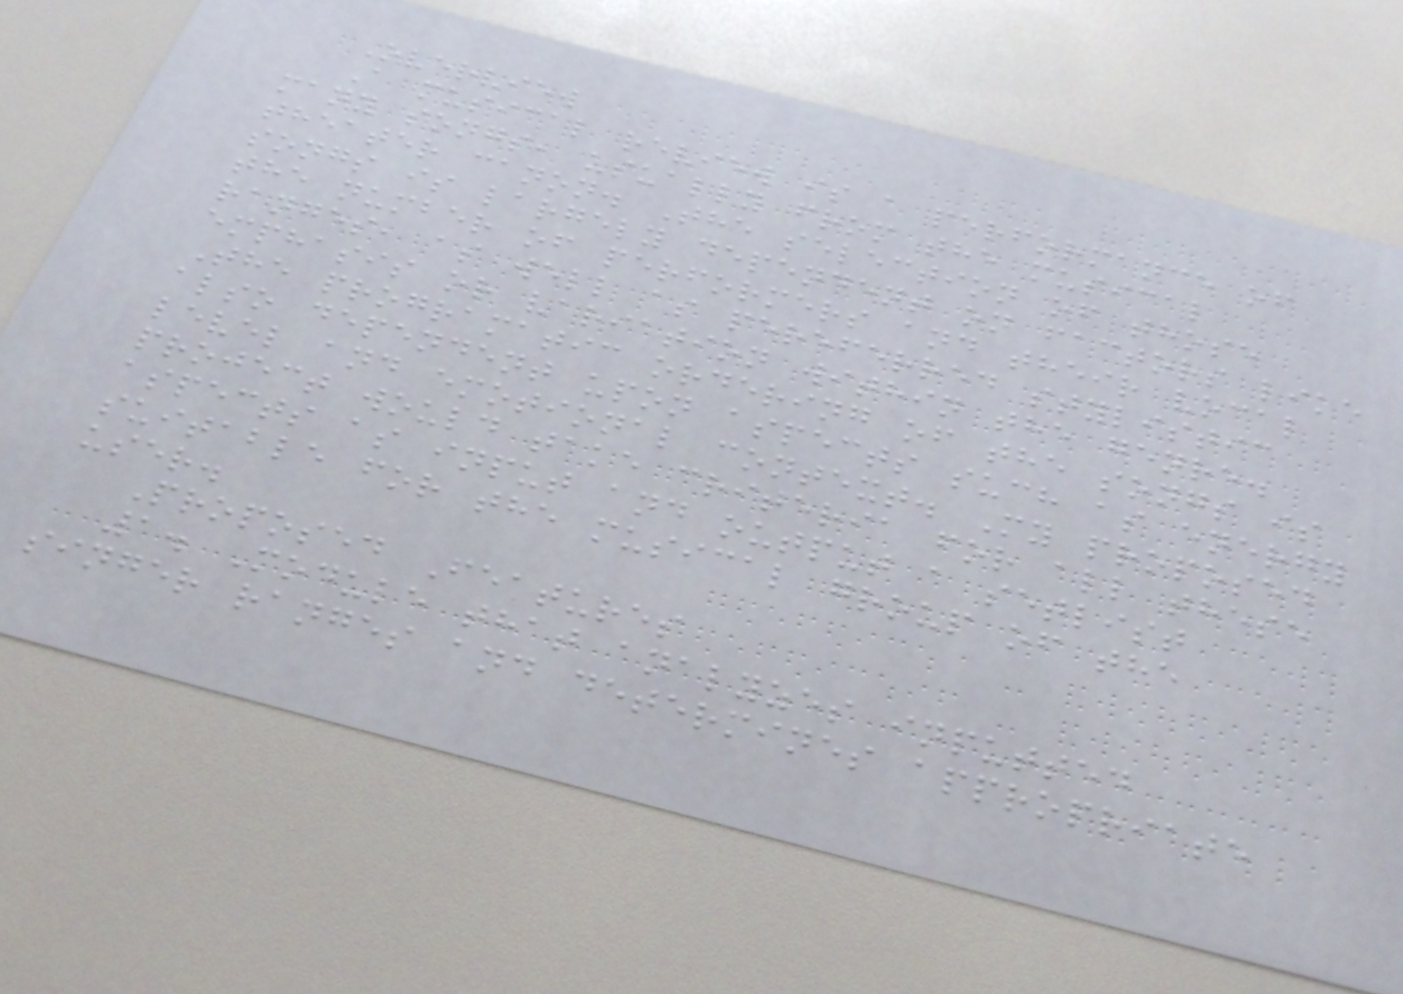Overview
A musical review is a performance of
many songs, usually from the musical
theater canon. The selection of those
songs is largely dependent on factors like
the number of performers and their vocal
ranges, as well as pereferred stylistic
emphasis or variation within the genre.
The programatic ordering of the songs is
also dependent upon aspects such as energy
level and emotional context. My proposed
project would take criteria for all these
aspects as input and output a setlist
suitable for the musical group of the
user.
Proposed Features
1. Module that analyzes inputted
singer ranges and determines appropriate
